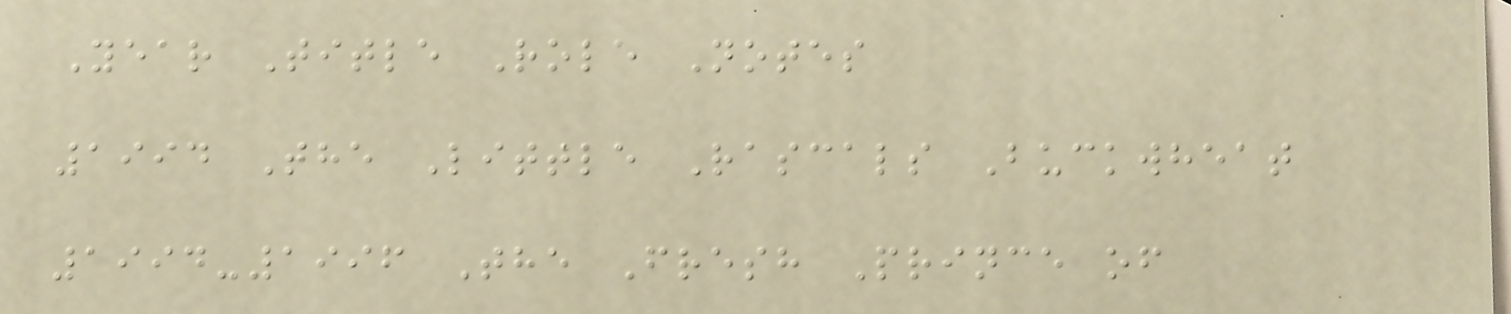Year Title Role Notes
1994 The Little Rascals Buckwheat
1994-1996 The Fresh Prince of
